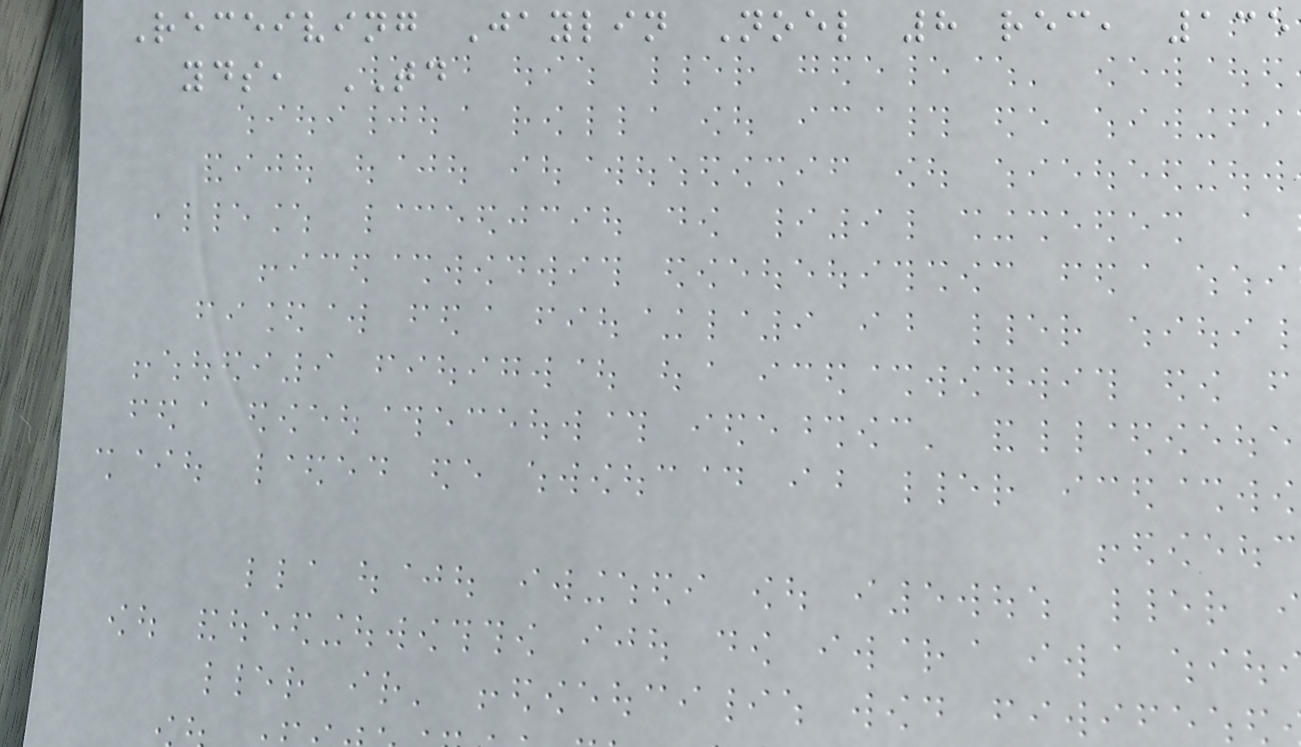Receiving Jaylin Noel 8 rec, 135
yds, TD
